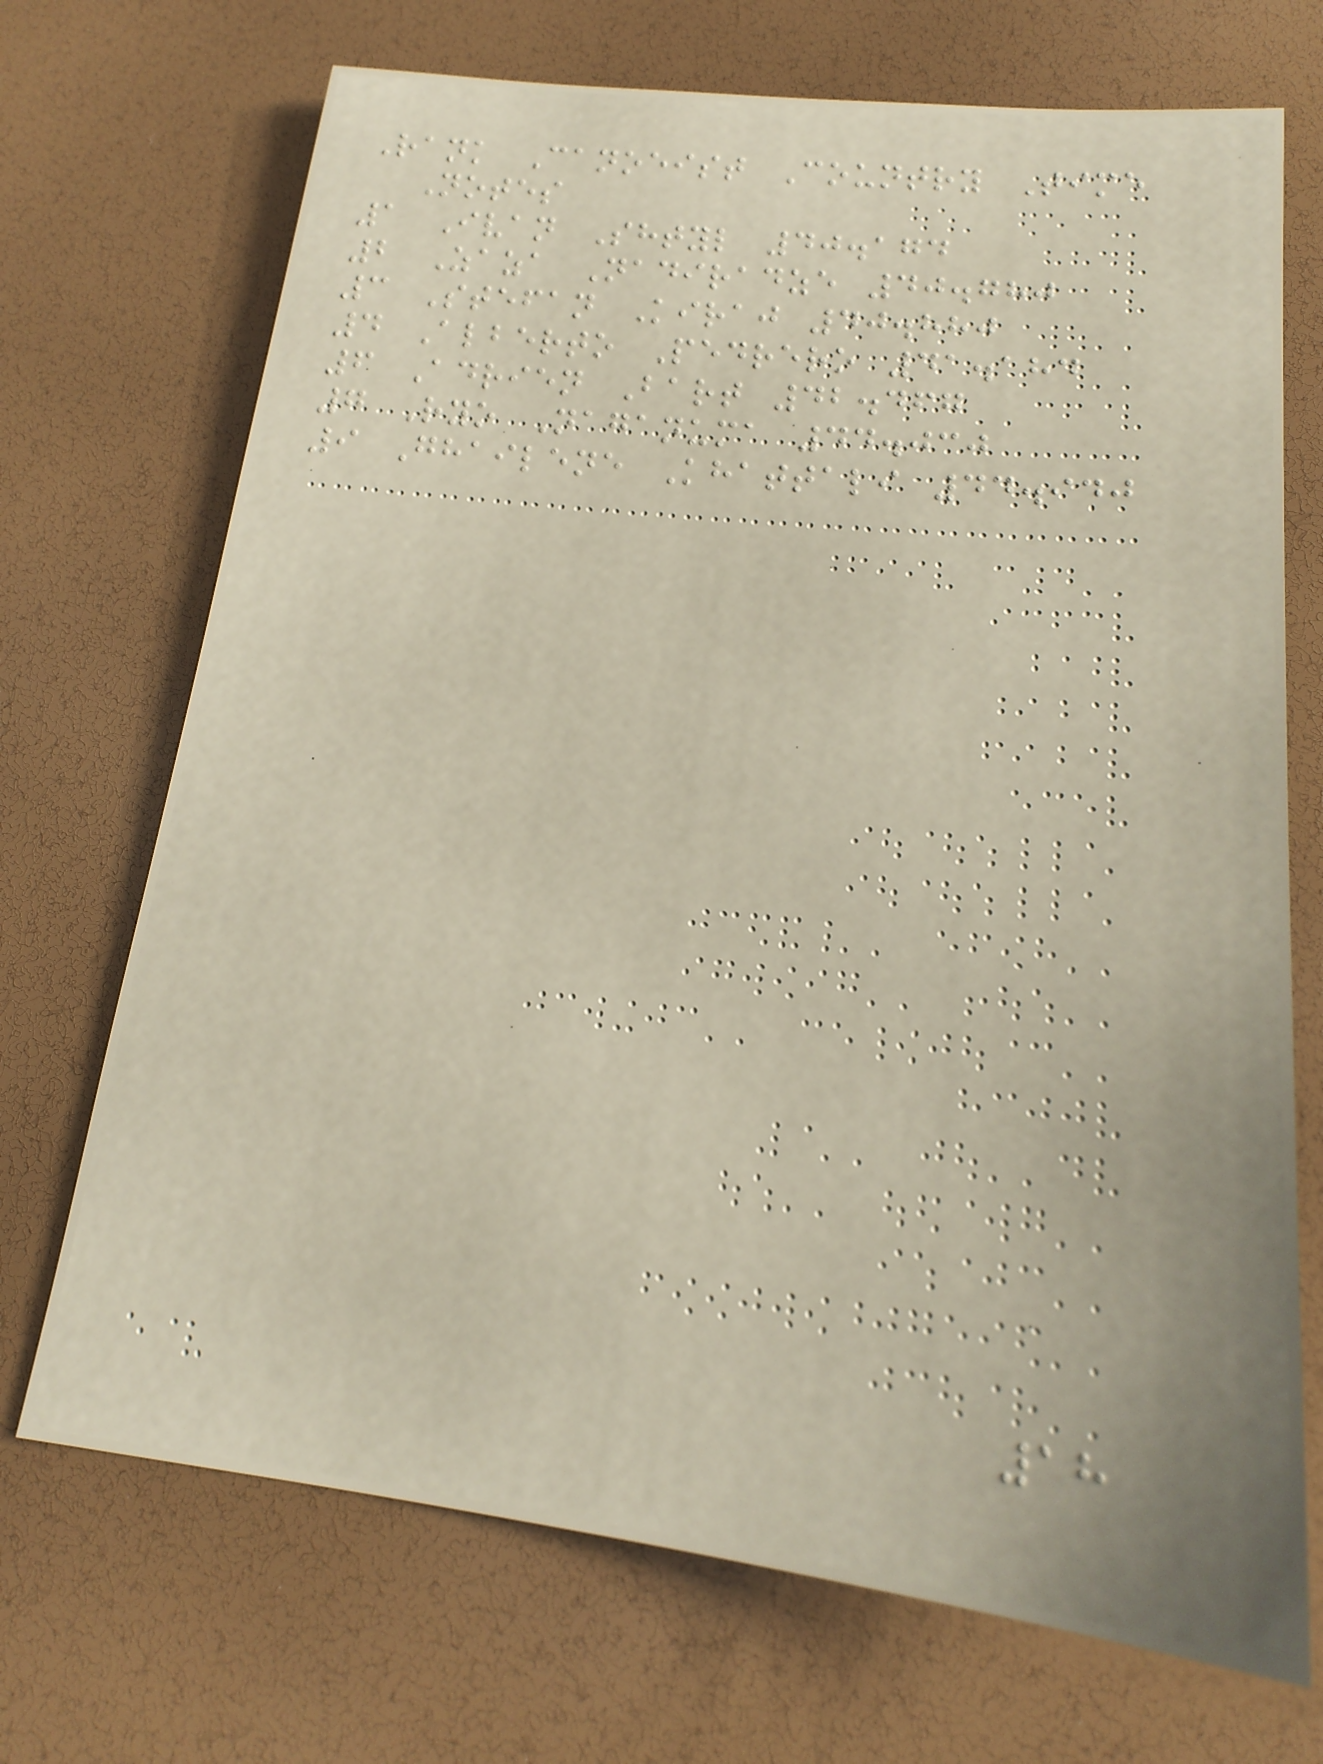Rank Canoeist Country Time
Notes
1 Ivan Shtyl 40.174
2 Zaza Nadiradze 40.780
3 Stefan Kiraj 40.880
4 Alberto Pedrero 41.184
6 Adrien Bart 42.467
7 Ryo Naganuma 44.030
9 Ghailene Khattali 44.940
18
